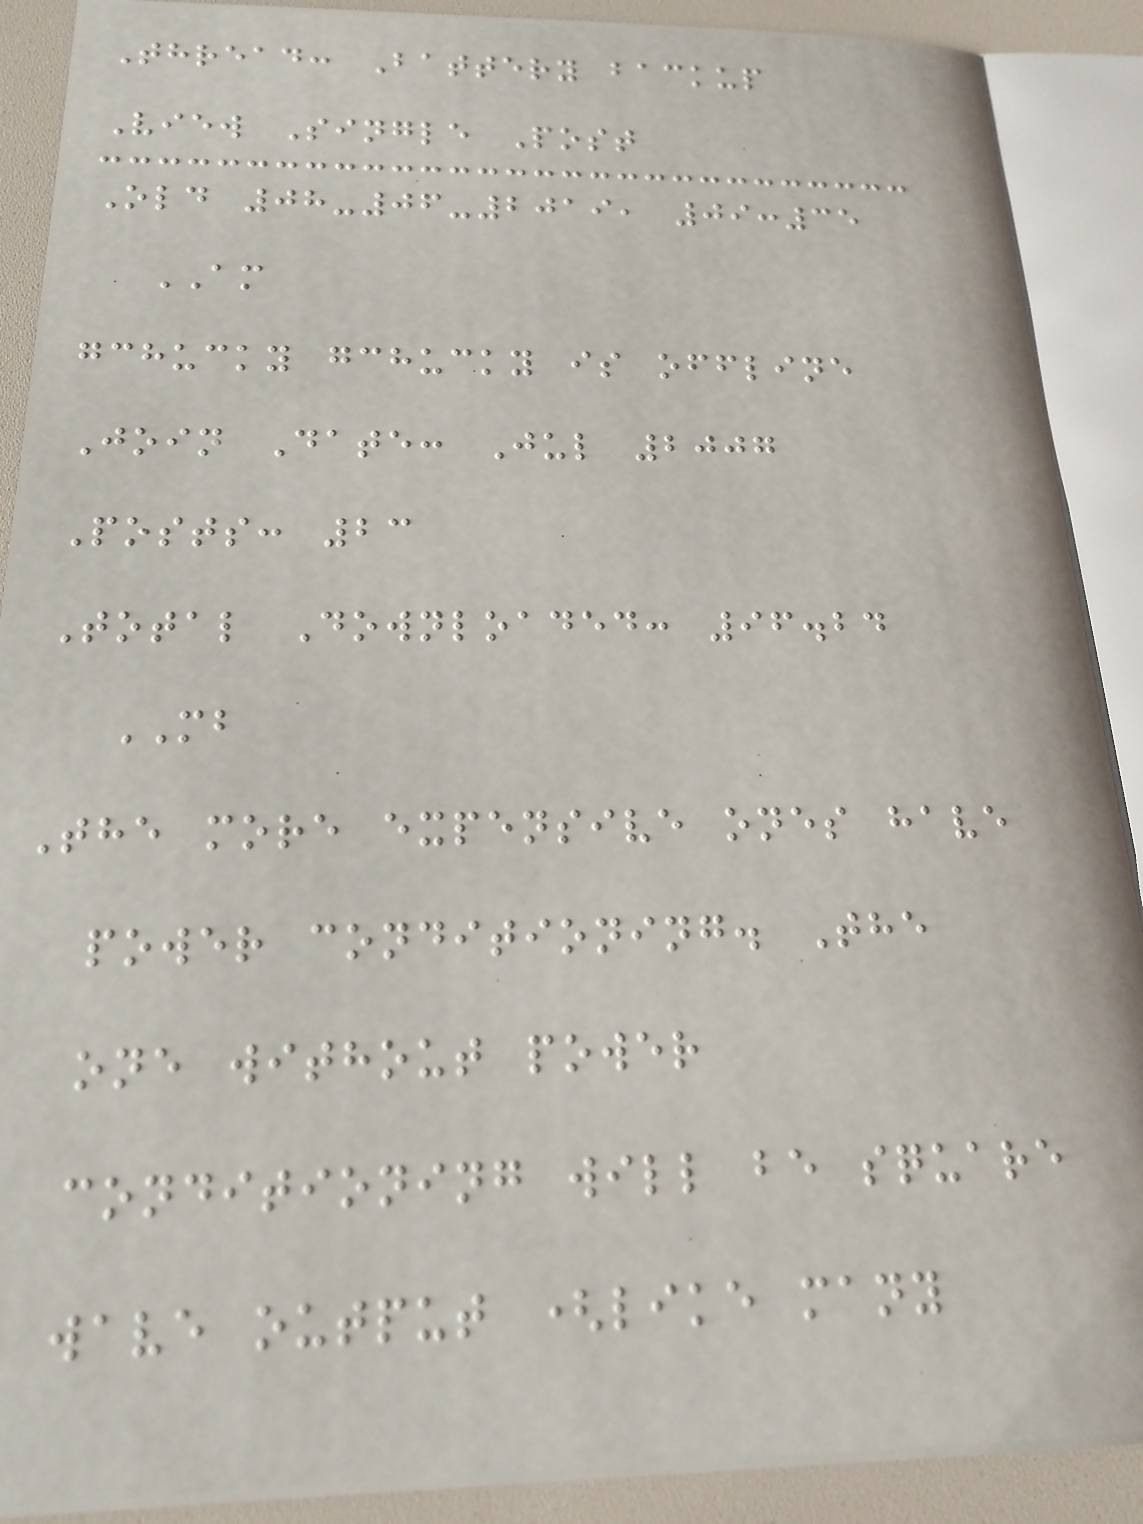Thread: Battery backup
View Single Post
Old 08-06-2019, 09:35
AM
gchucky gchucky is offline
Join Date: Jul 2007
Posts: 23
Total Downloaded: 96.24
MB
The more expensive ones have
power conditioning. The
one without power
conditioning will be square
wave output (like many
